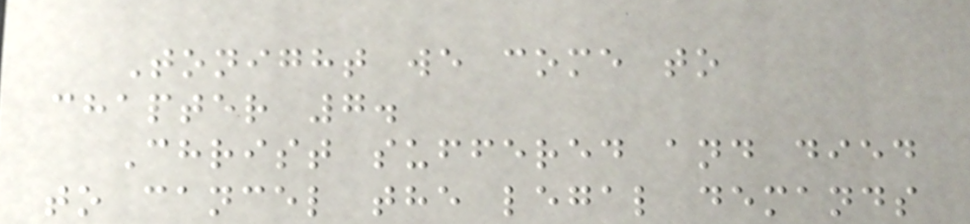Tonight we come to
chapter 7.
Christ suffered and died
to cancel the legal demands
